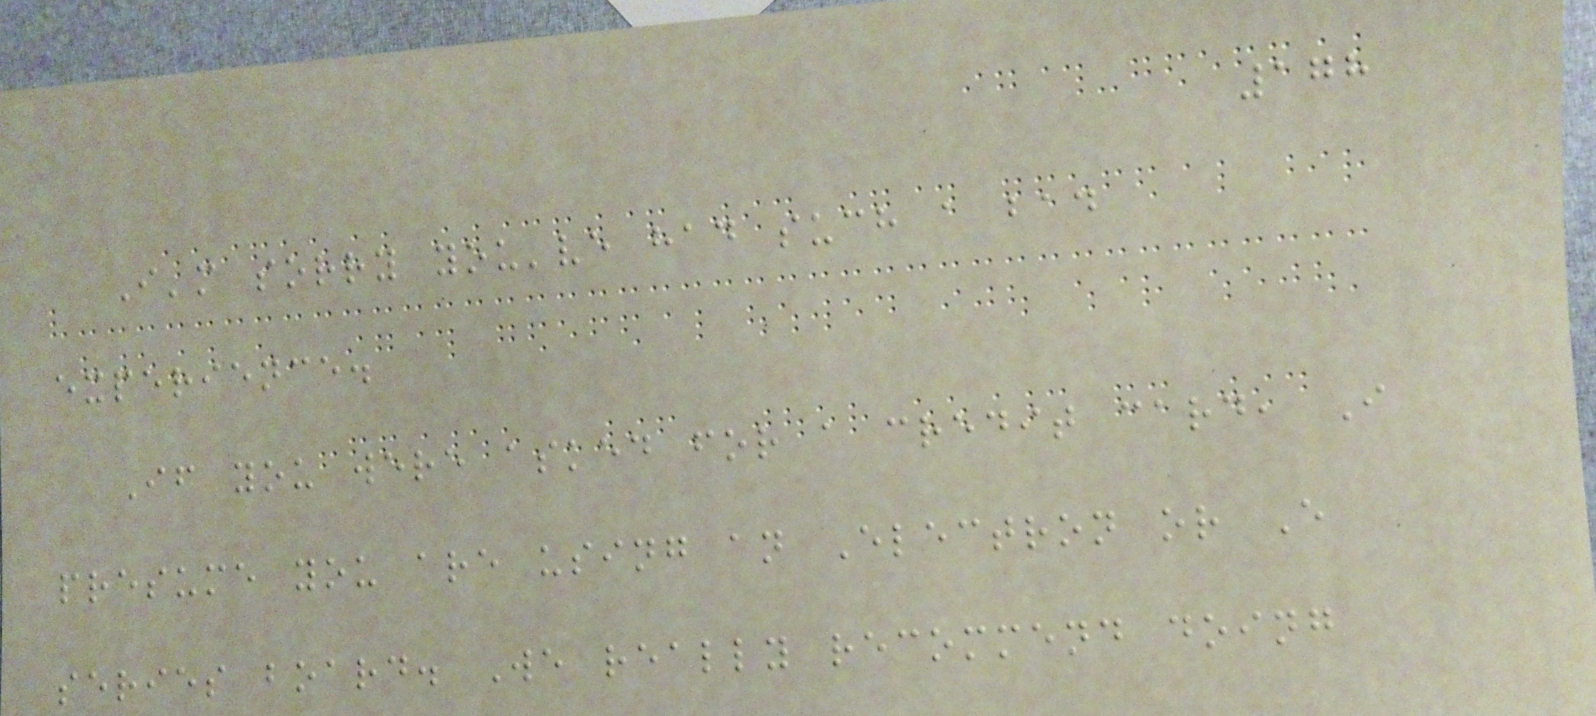178
I'm sorry you've had such a bad
experience.
If you were asked for a credit card, I
presume you are using an Electron or E
series board. We really recommend doing
